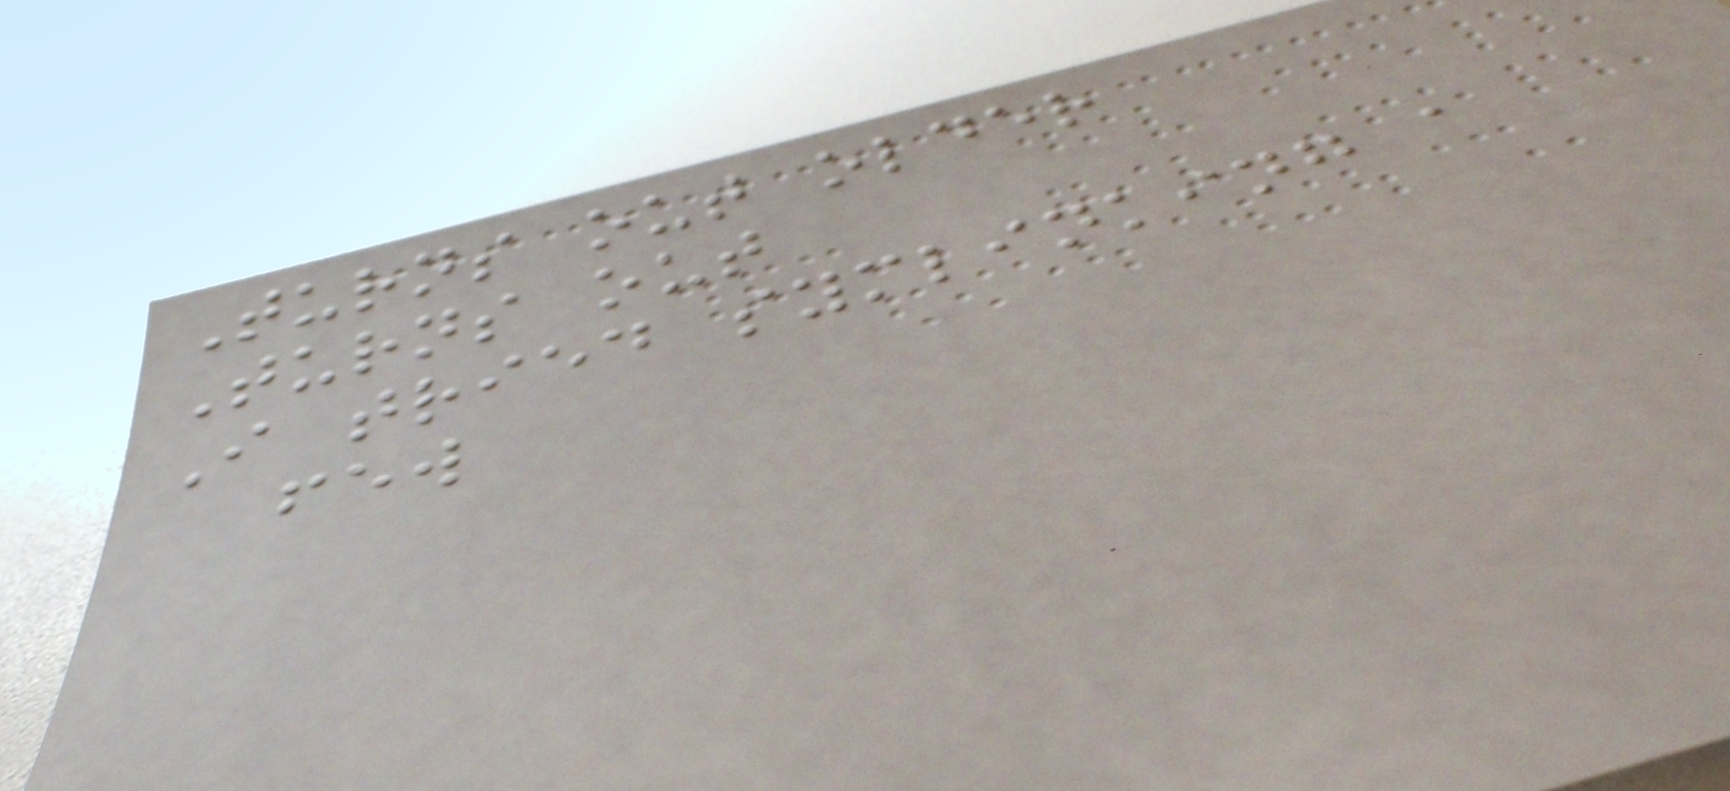Turns out older
Turns out
I tried symlinking a
few
